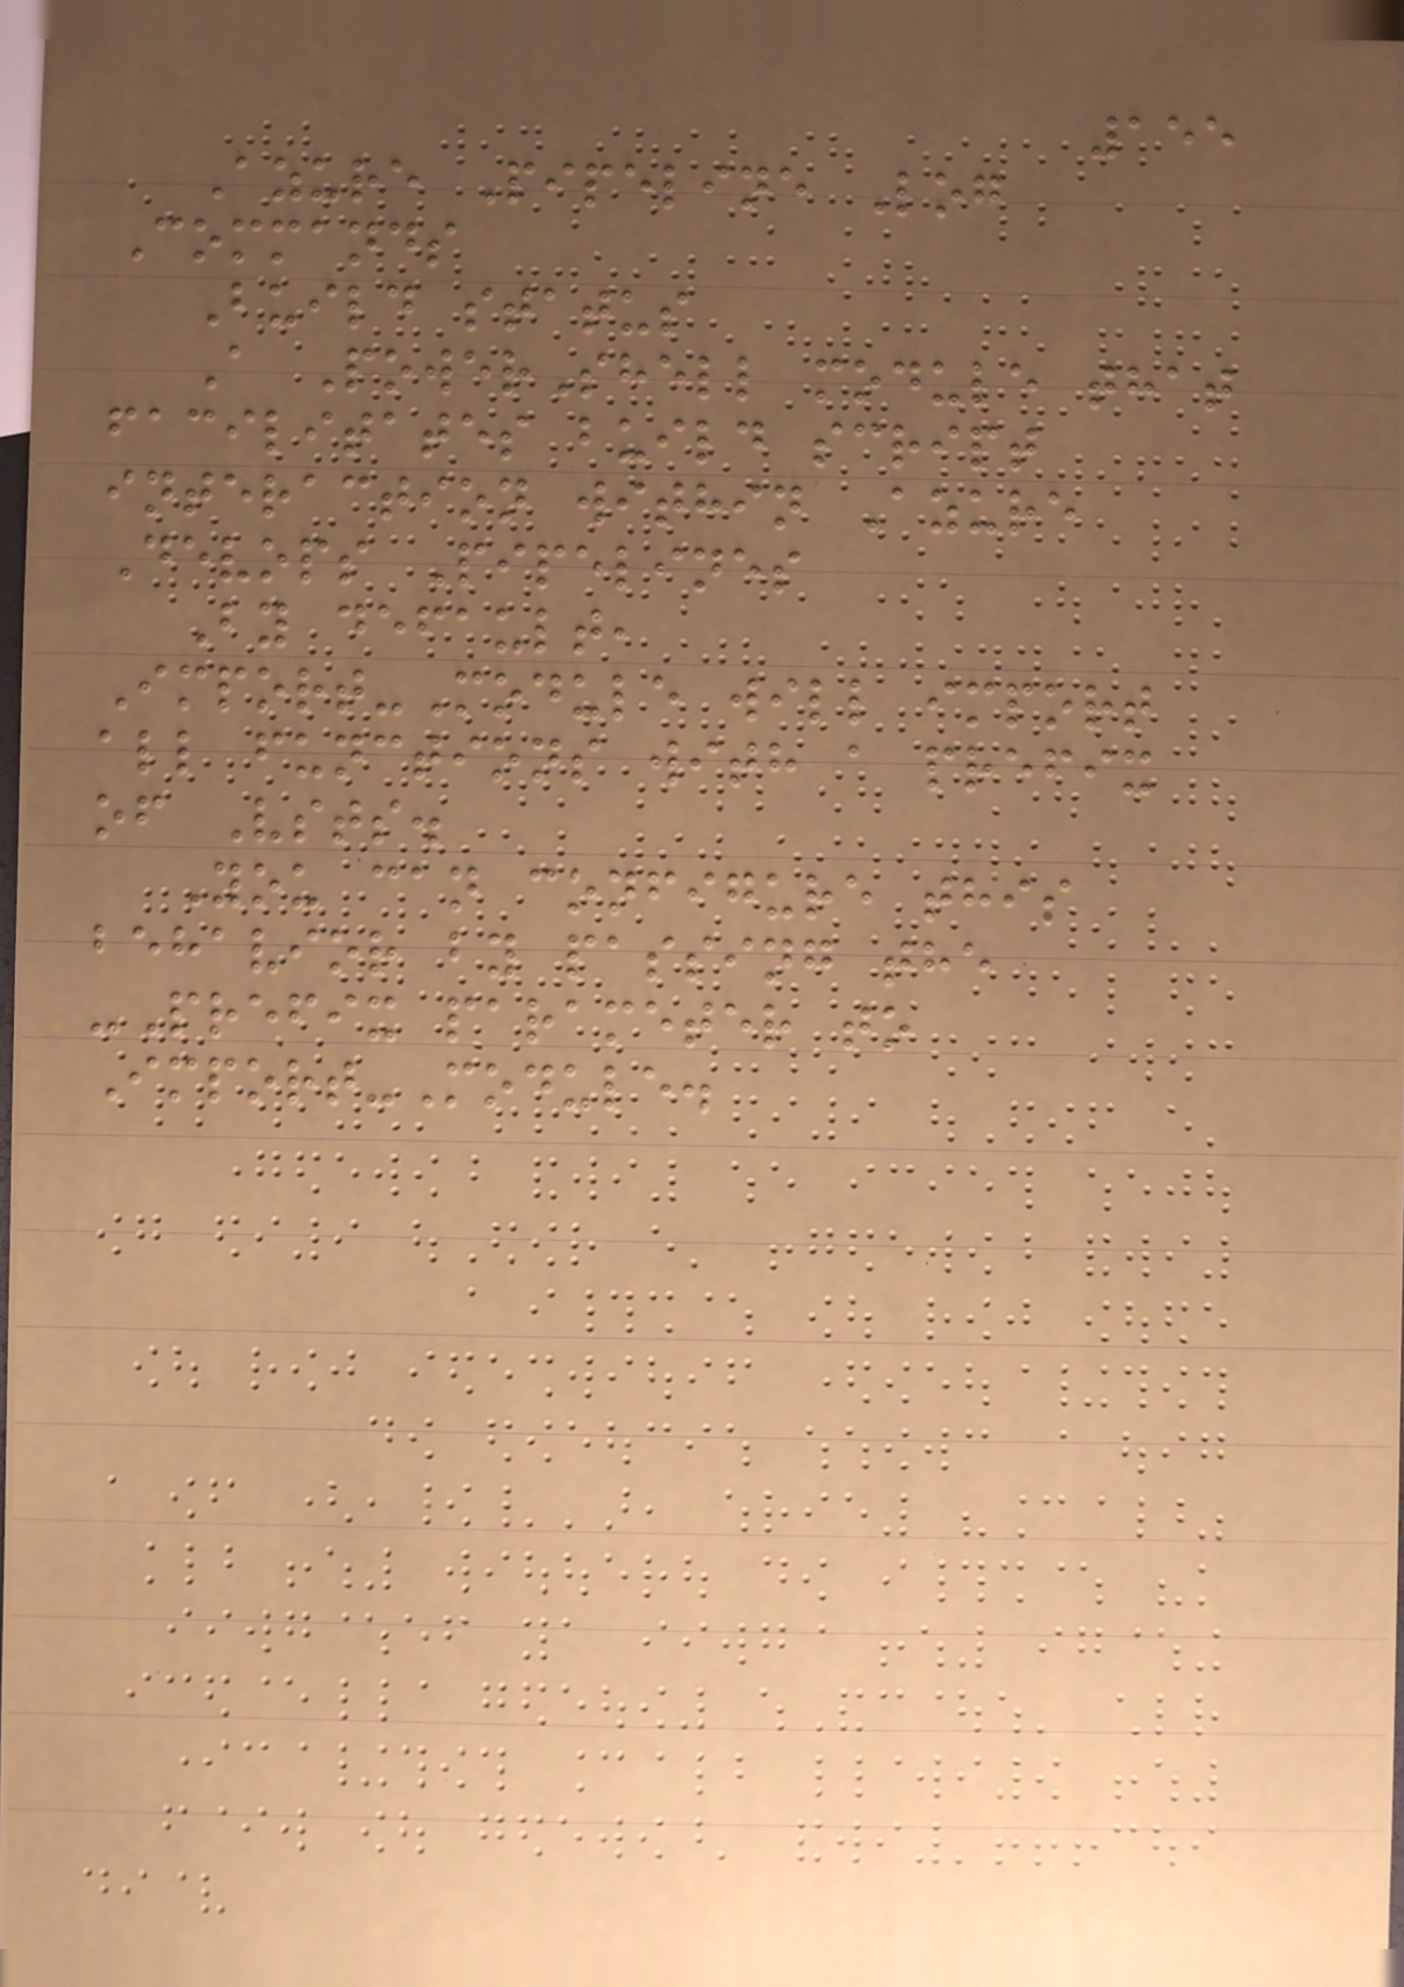155
Azure Pipeline Log
Commands
Build status
A PowerShell module that
facilitates build script
interaction within Azure
Devops Pipelines
By default,
Import-Module will import
all functions with a prefix
of Vsts.
You can configure this
behavior by passing the
-Prefix parameter to
Import-Module.
